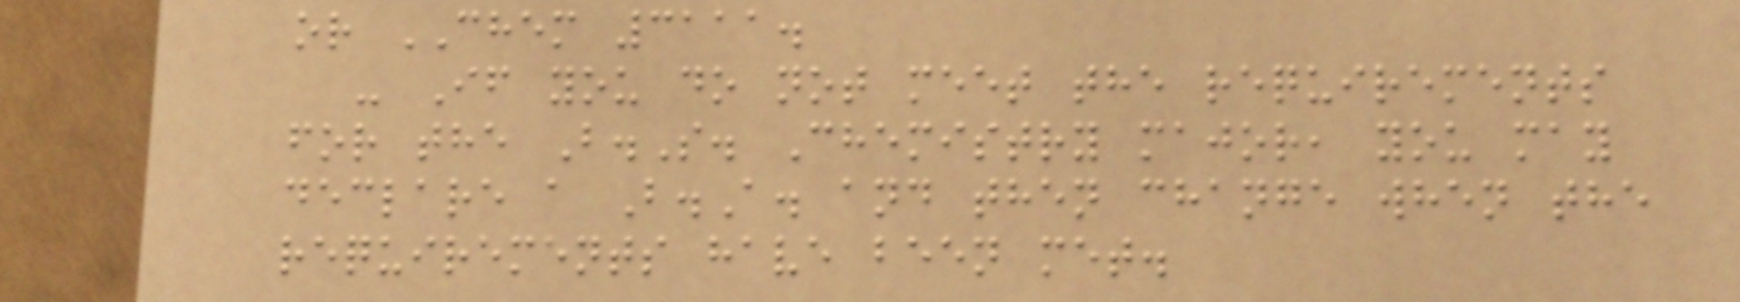or CHEM 3111.
- If you do not meet the requirements
for the B.S. Chemistry major, you may
declare a B.A. and then change when the
requirements have been met.
